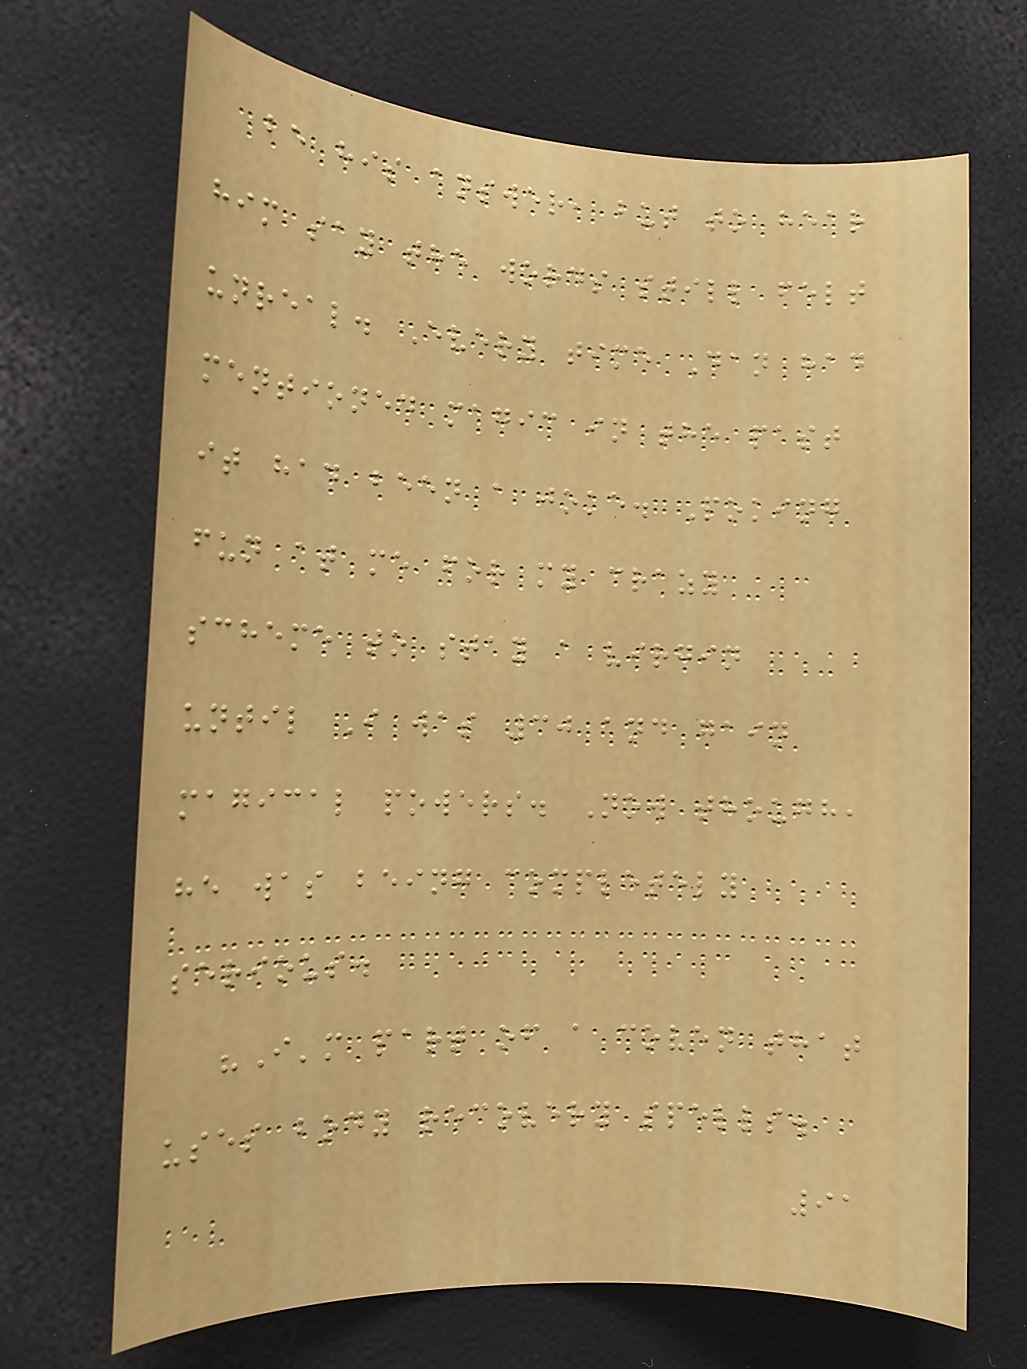be his answer, but to hear
him say the words still felt
unreal. Every time Dan had
mentioned magic in the past
it had been a joke. Poking
fun at me for my crazy
scheme to stay a virgin
until I was 30 and gain
magical powers. Now though,
he was being completely
serious.
"I'm part of a coven that
uses body recovery spells.
91
